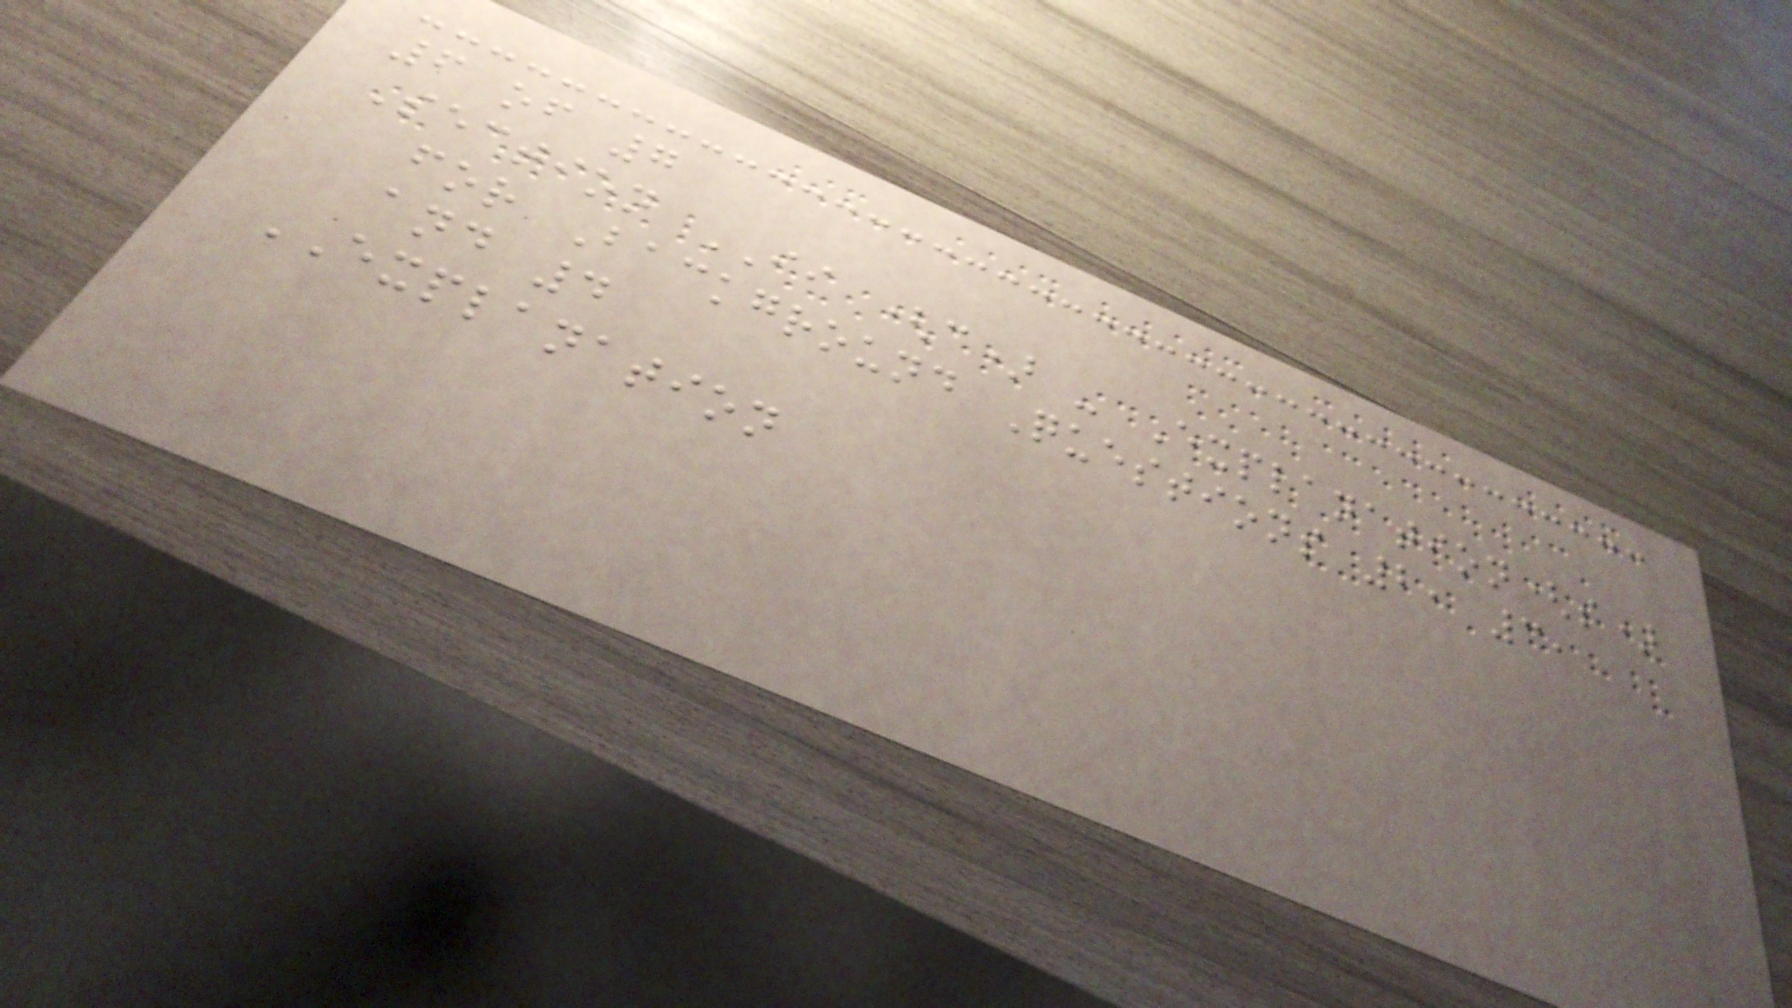6 of 7
Section II (c) - Explanation(s)
for Background Questions 2, 3,
and 4
EXPLANATION
